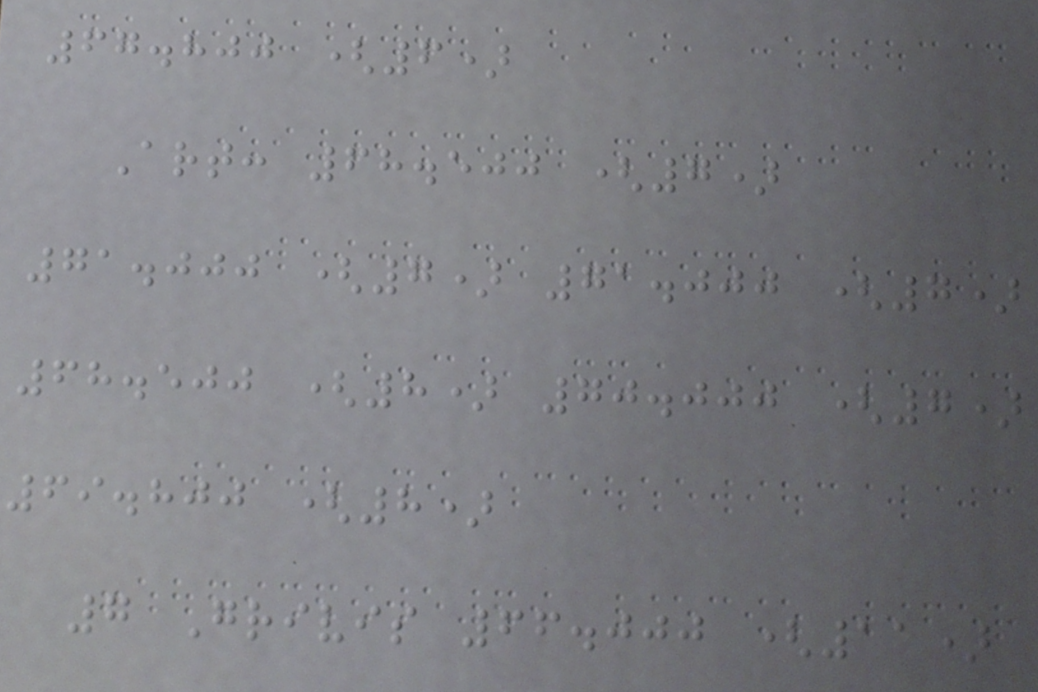67.800 (6)
Art: 68.500 (7)
71.000 (7) 71.000 (7)
68.500 (8) 70.000 (7)
69.800 (8)
7 Grivis 66.000 (11)
